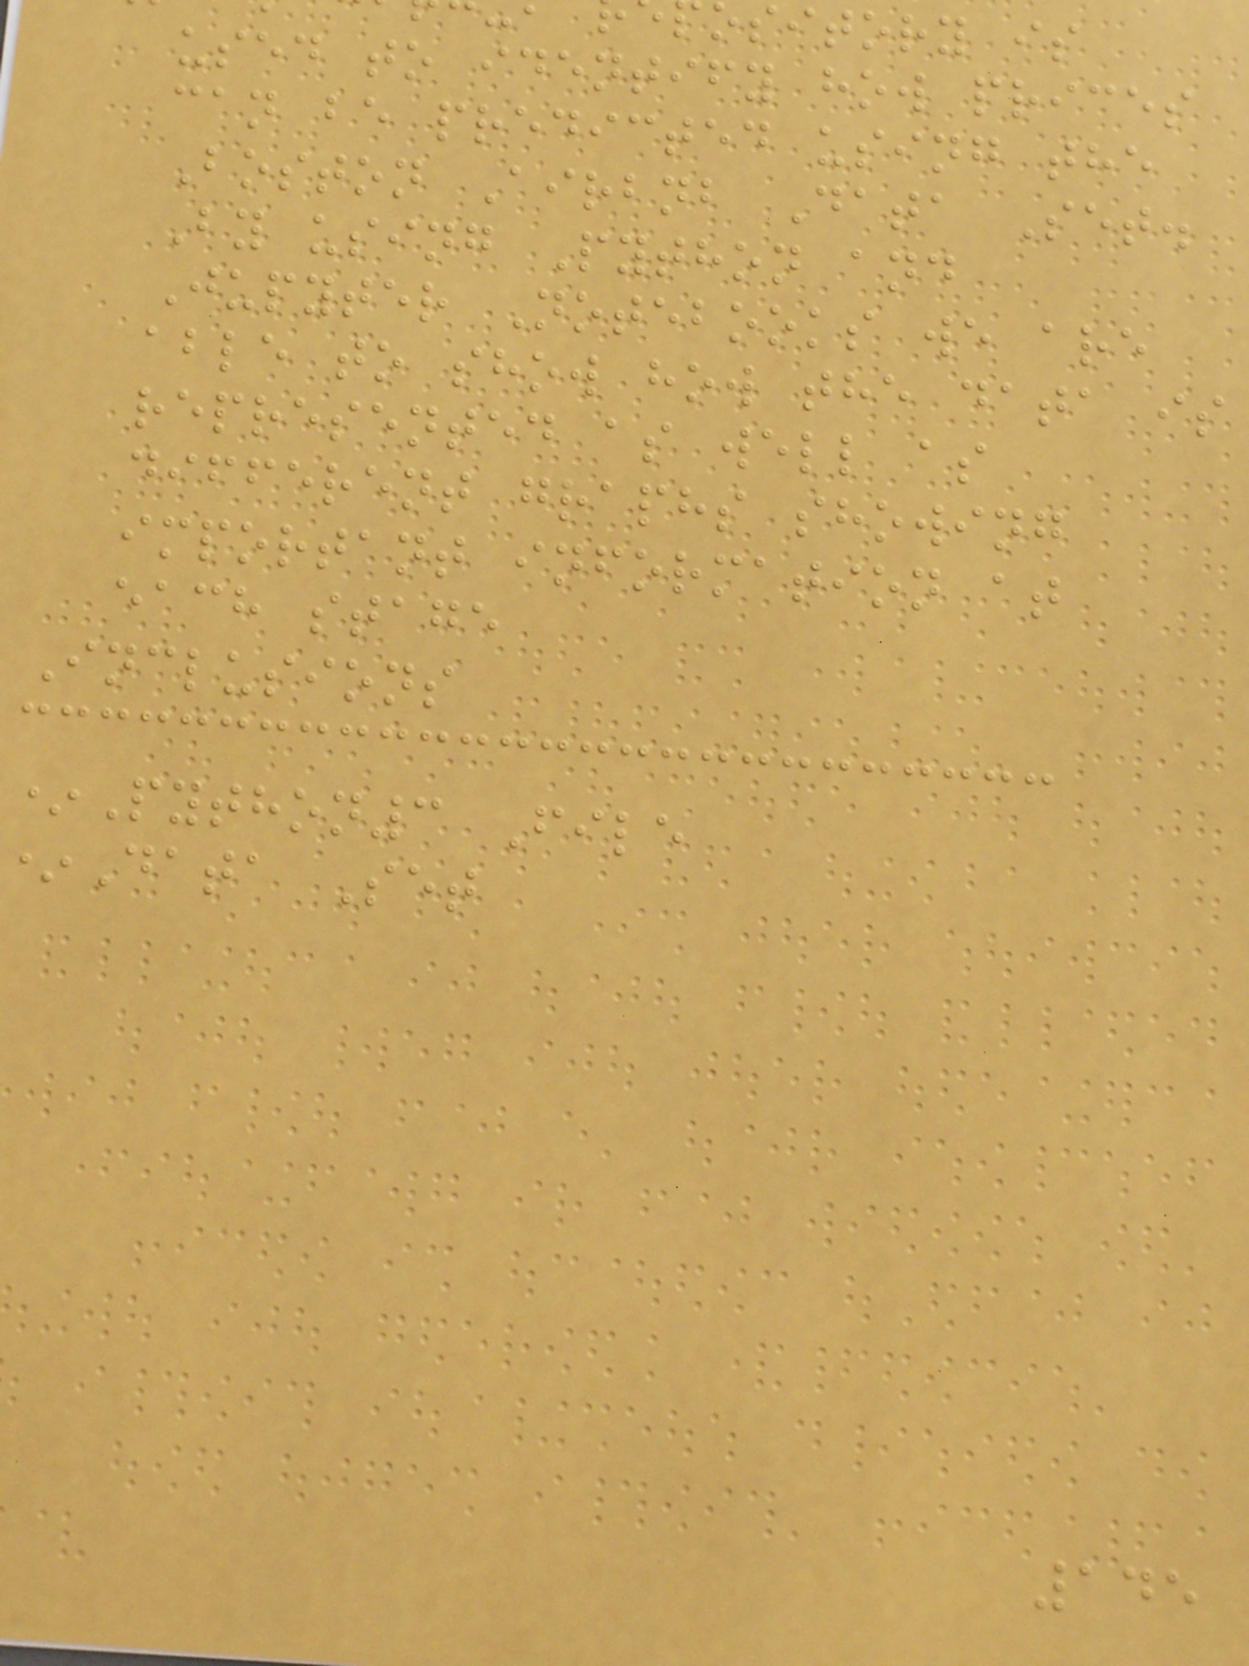sitory is
used to identify how prices
can be predicted using the
Boston Airbnb Data Set.
By using Python and
Jupyter Notebooks we are
able to show how the data is
represented as well as
different graphs showing
important information at
each stage
Inclusions
*Python3 File
Data Set
145
